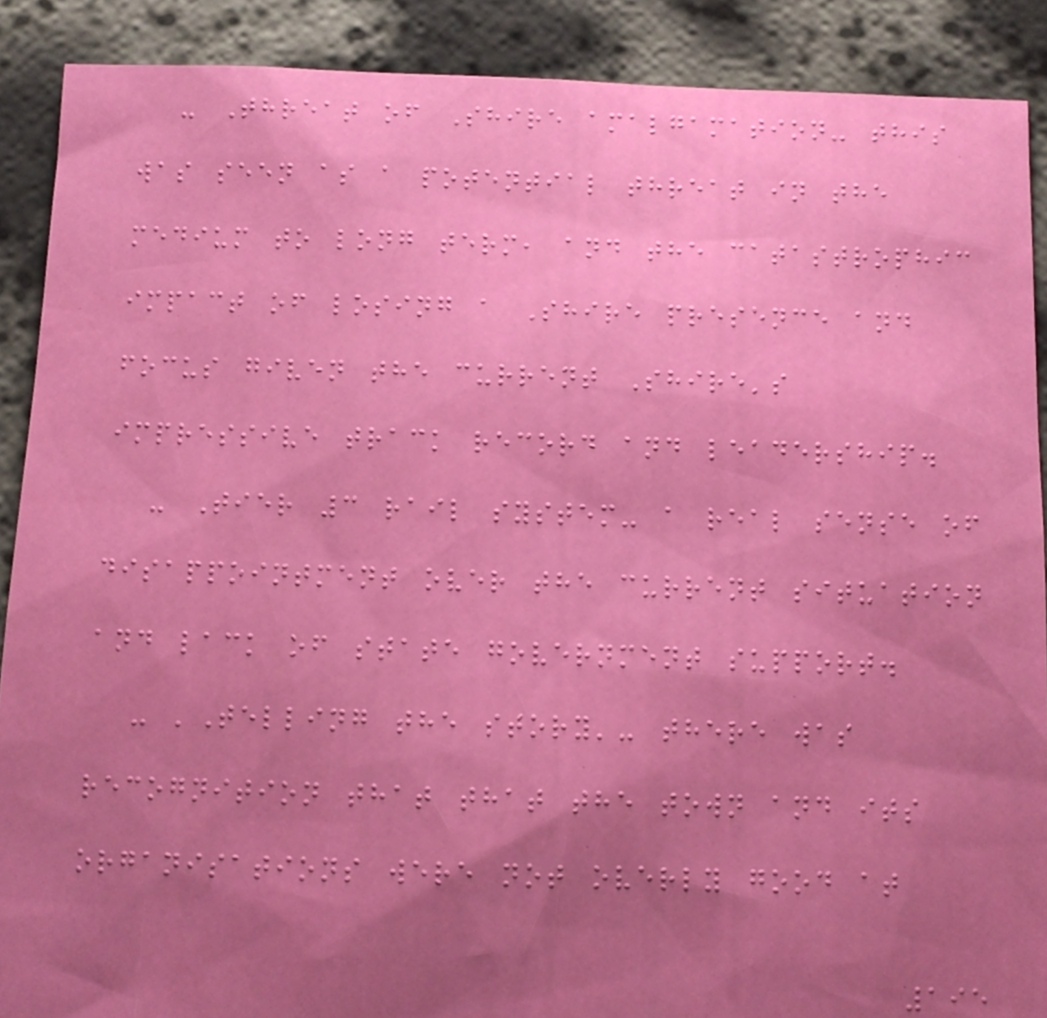- Threat of Shire amalgamation- this
was seen as a potential threat in the
medium to long term, and the catastrophic
impact of losing a Shire presence and
focus given the current Shire's
impressive track record and leadership.
- Tier 3 rail system- a real sense of
disappointment over the current situation
and lack of state government support.
- 'Telling the story'- there was
recognition that that the town and its
organisations were not overly good at
195
